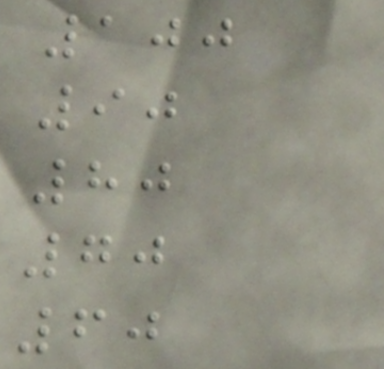100
90
80
70
60
